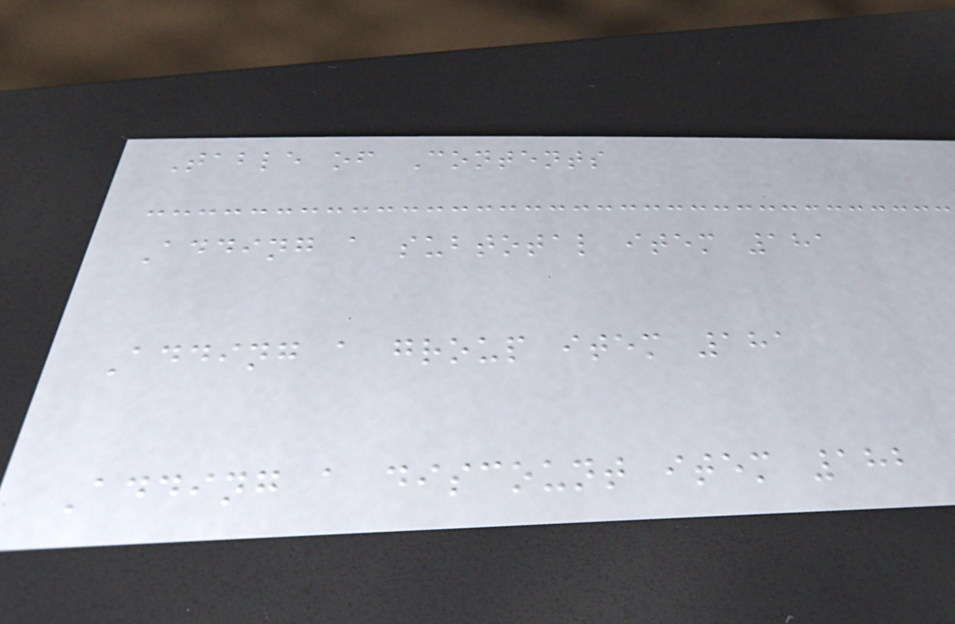Table of Contents
Adding a subtotal item 181
Adding a group item 181
Adding a discount item 182
